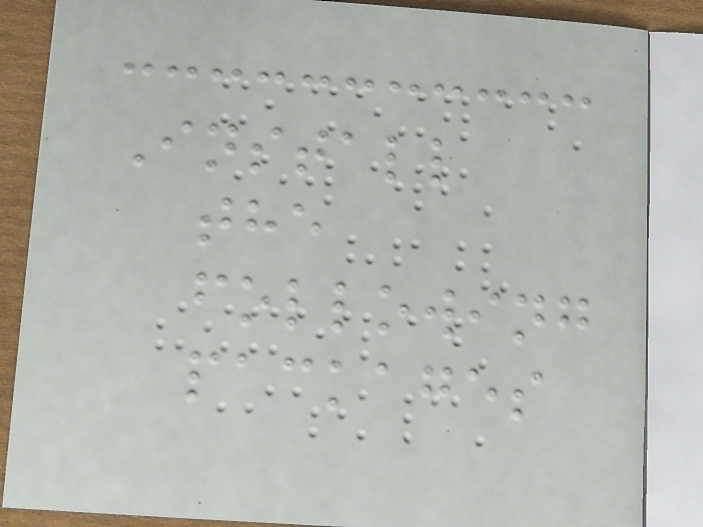Install
the
following
packages
